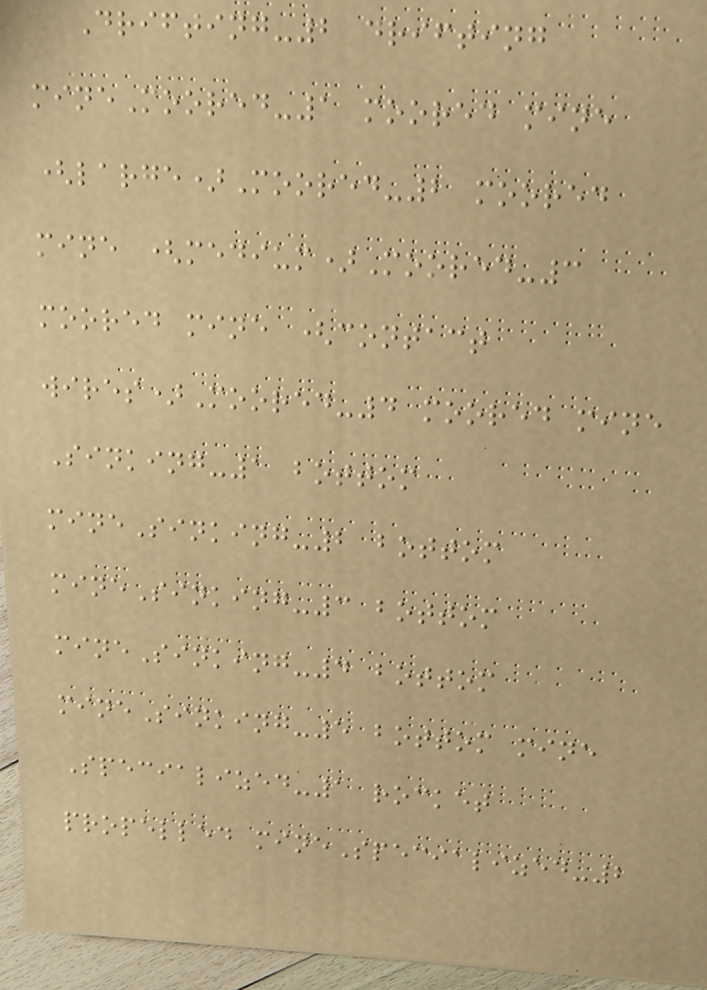Drifting-2 drifting
mineMoored-1 moored mine
(large)Moored-2 moored
mine (medium)Moored-3
moored mine (contact
wires)Moored-4 moored mine
Sinking-1 bottom
mineSinking-2 bottom
mineSinking-3 bottom
mineSinking-4 bottom
mineSinking-5 bottom mine
Specialized-1 rocket
propelled mineSpecialized-2
